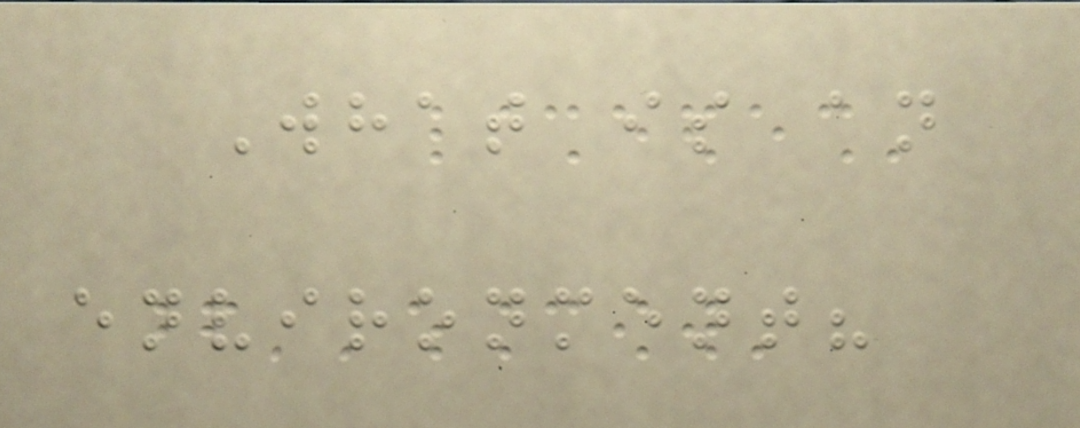What is an
environment?
